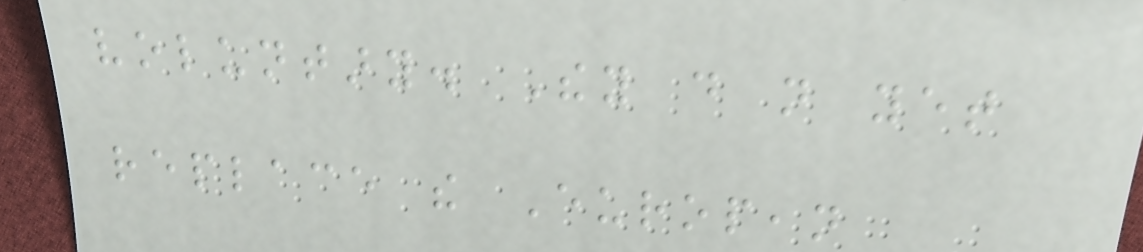voluntary. They do not yet
replace the European
